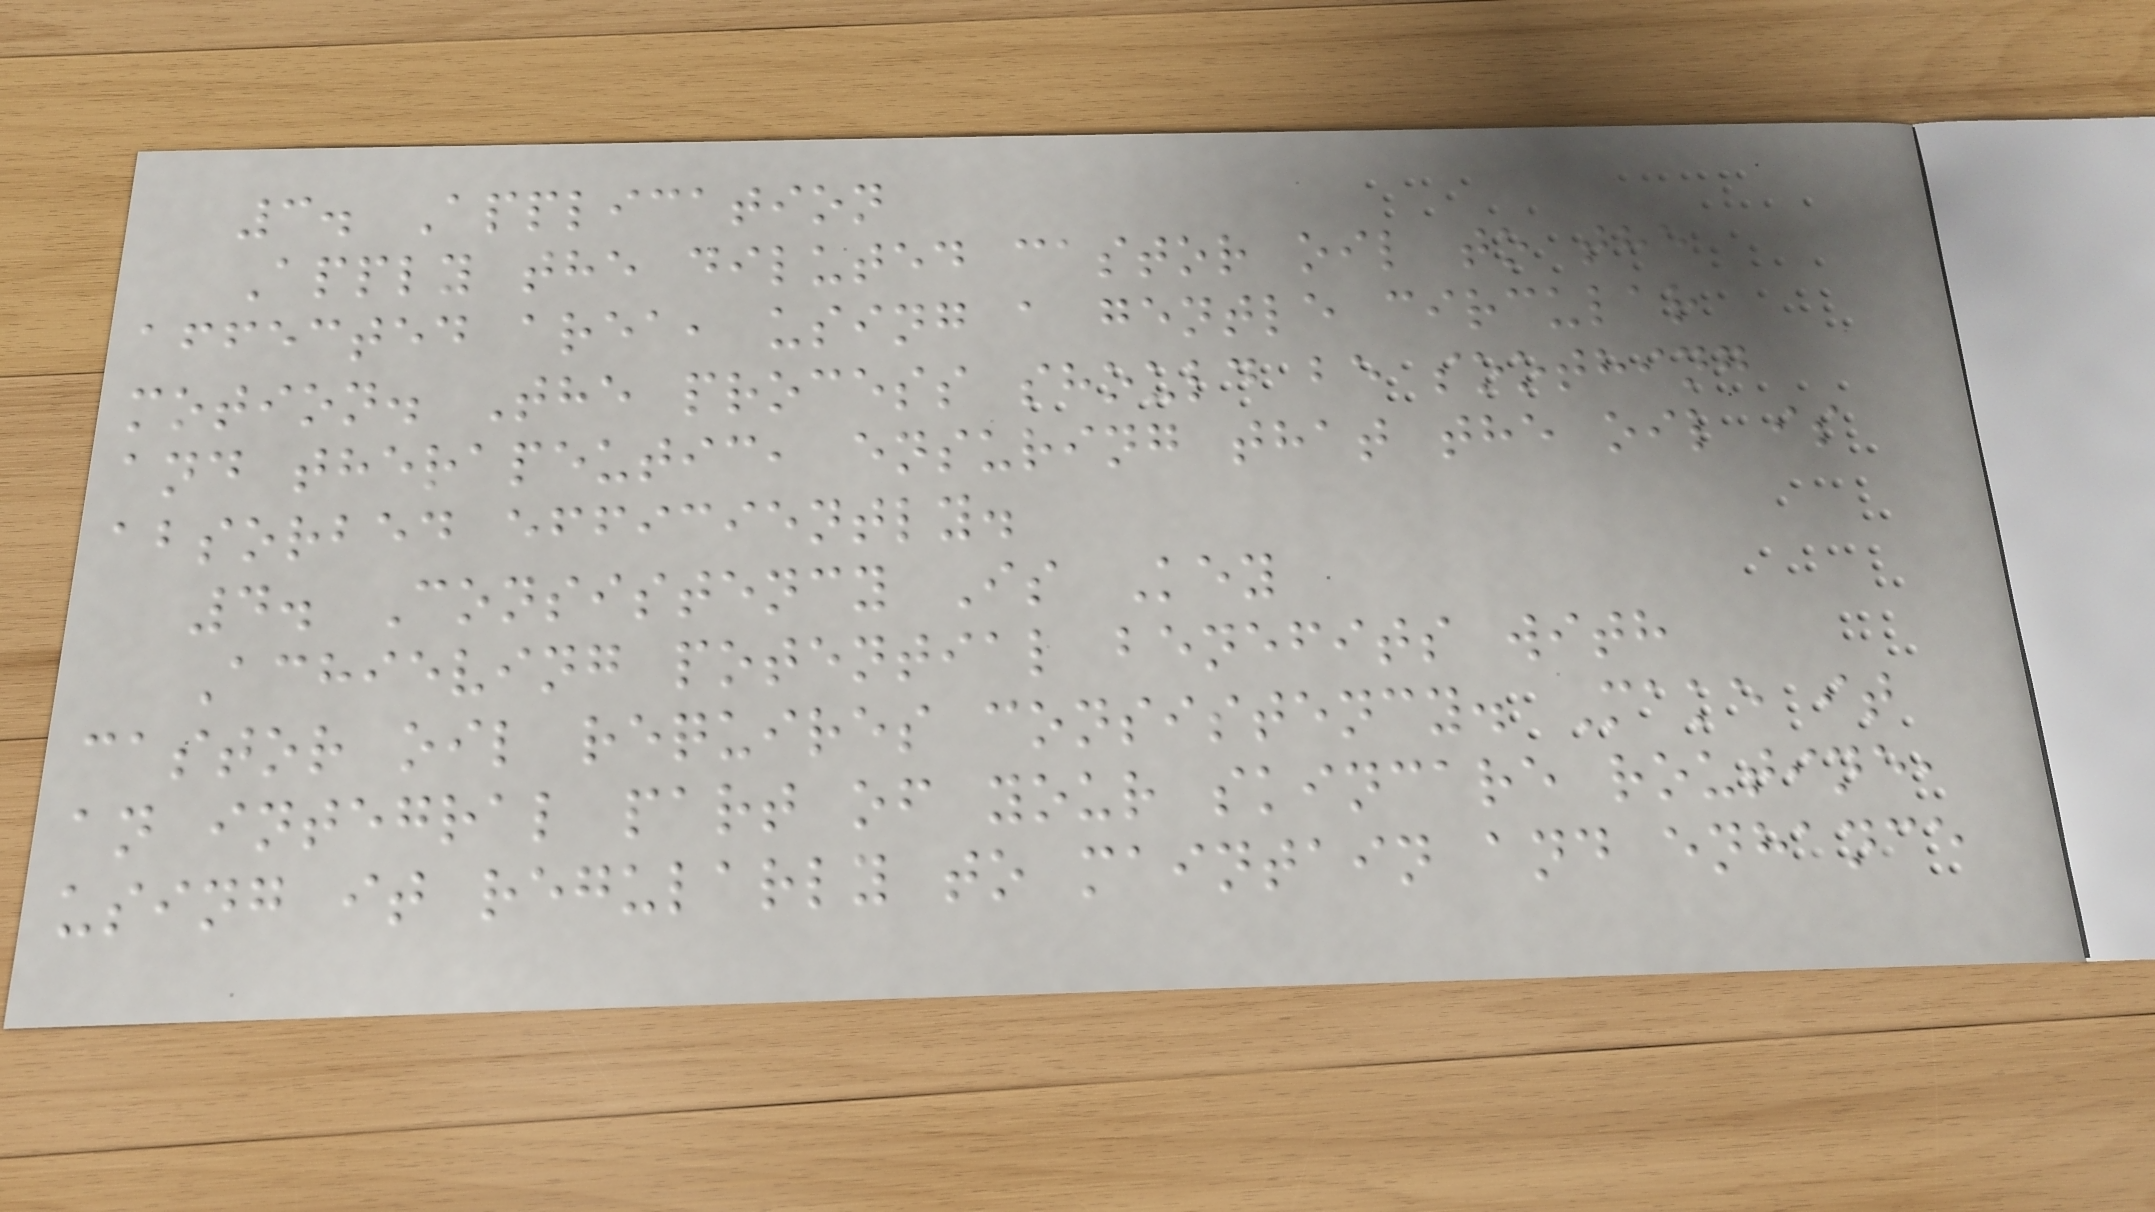3. Application
Apply the diluted castor oil to the
affected area, using a gentle circular
motion. The process should be soothing
and therapeutic, ensuring that the oil is
absorbed efficiently.
4. Consistency Is Key
Achieving potential benefits with
castor oil requires consistency. Make it
an integral part of your skincare routine,
using it regularly to maintain and enhance
